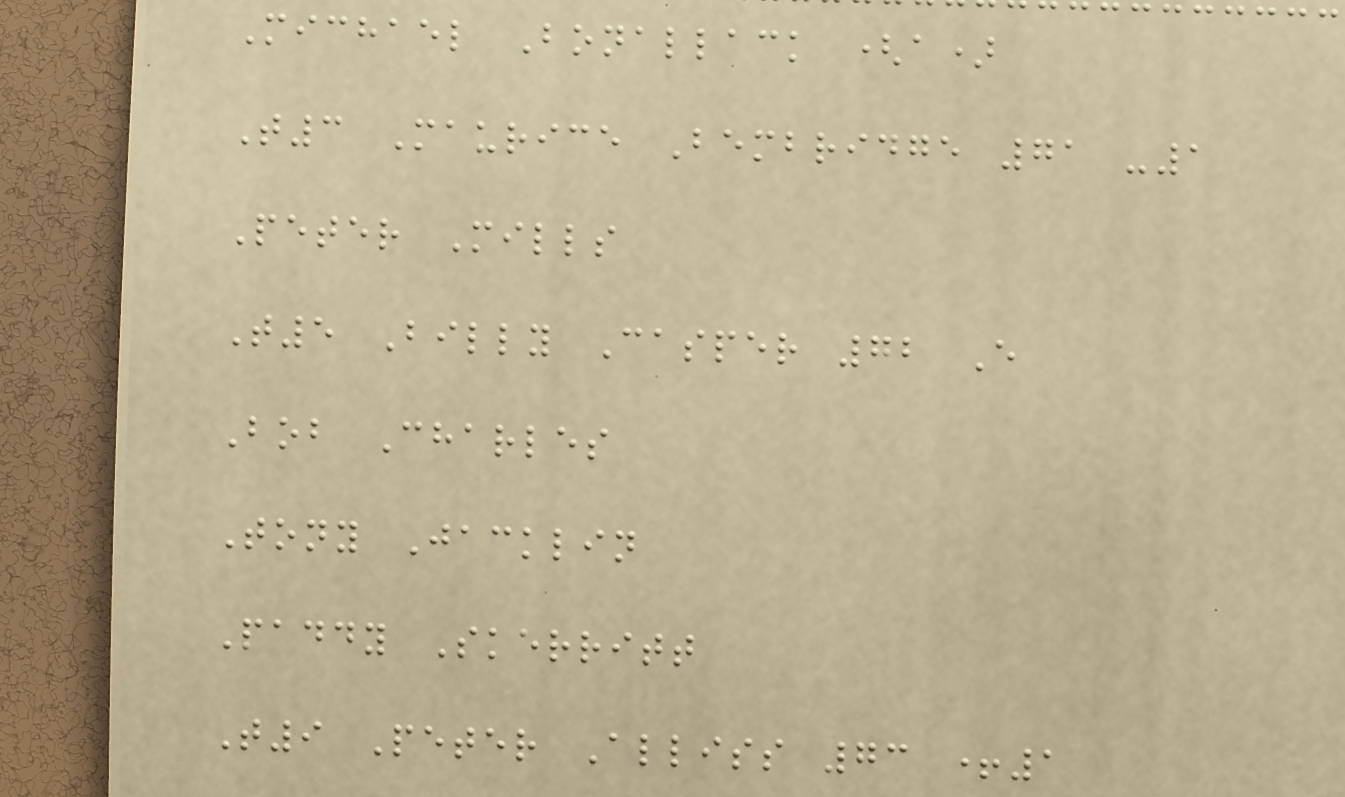Michael Bonallack (a)
T3 Maurice Bembridge 71 -1
Peter Mills
T5 Billy Casper 72 E
Bob Charles
Tony Jacklin
Paddy Skerritt
T9 Peter Alliss 73 +1
